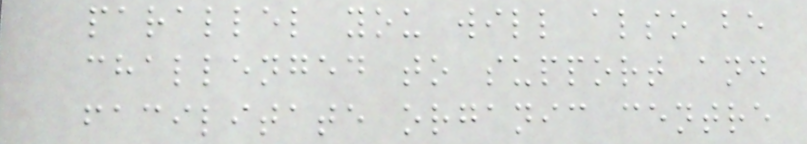parallel you will also be
challenged to support and
facilitate organic centre
